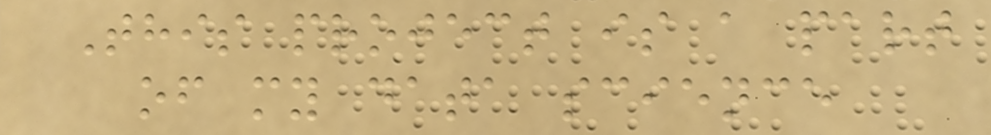This project is a part
of my data science
